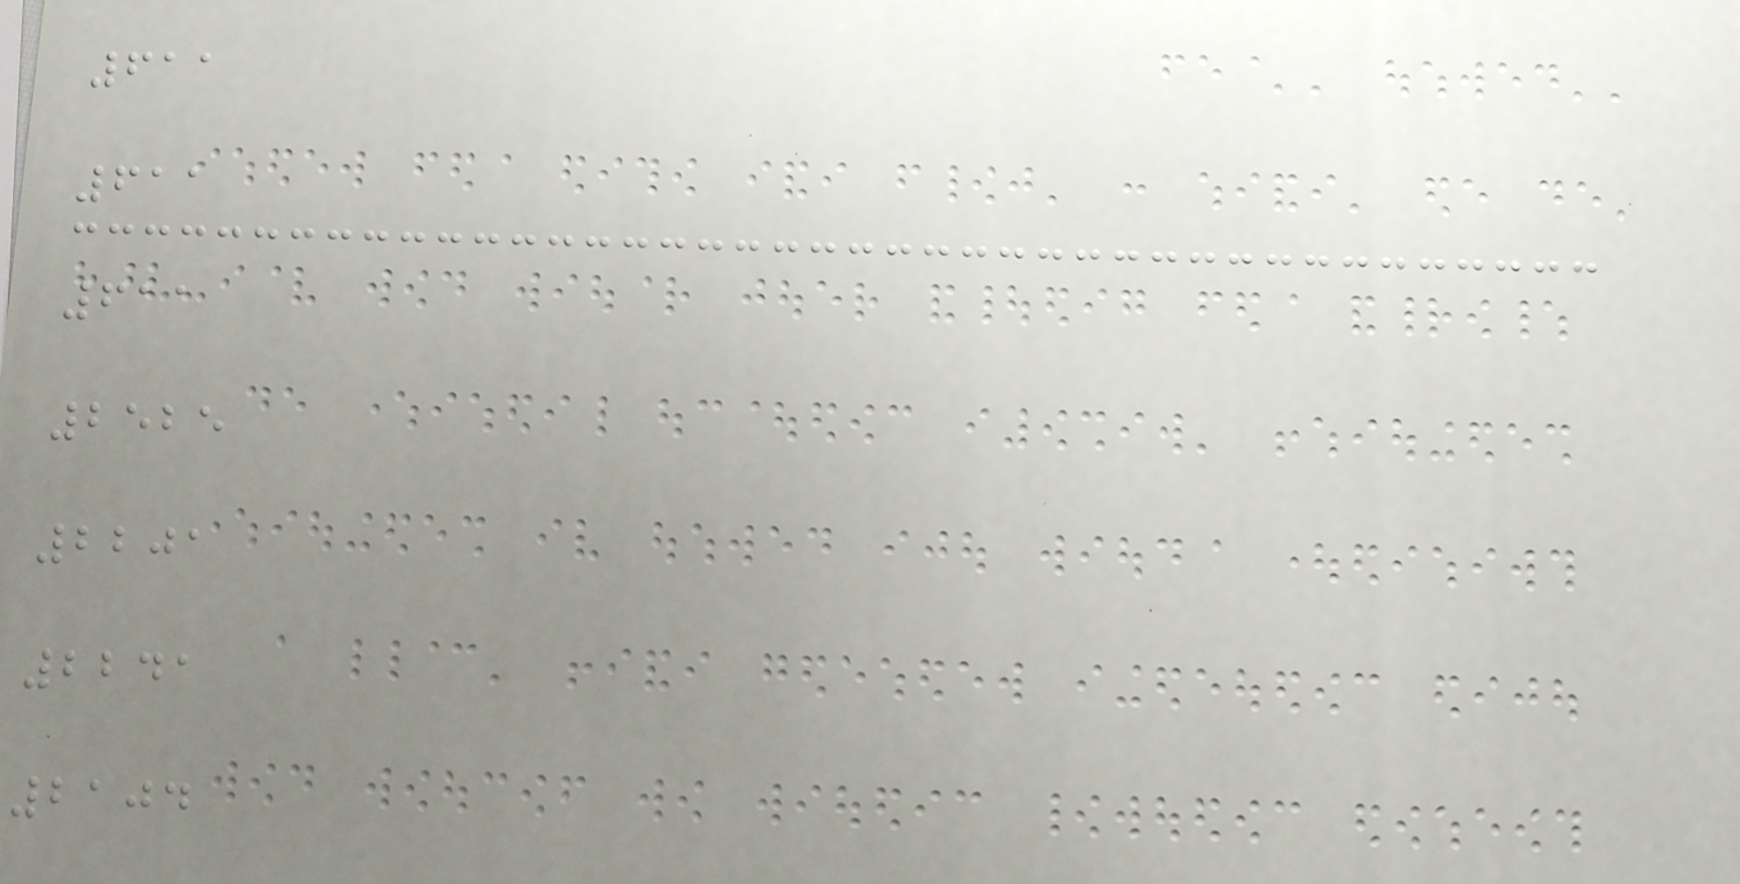611
611
611
2525
2201
2241
2104
